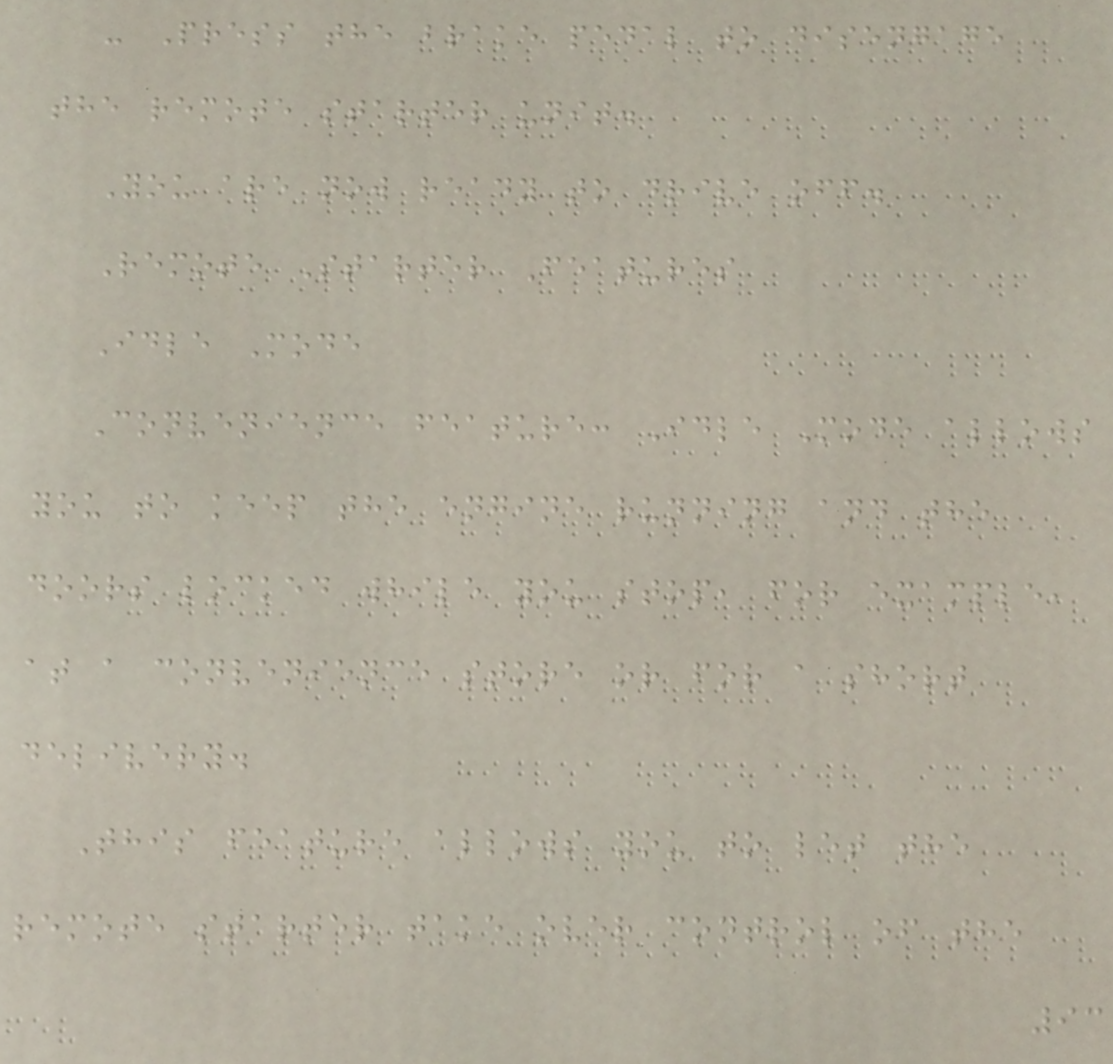- Press the brake pedal to disengage
the remote starter unit.
You are now ready to drive off.
Remote Starter Features
Idle Mode
Convenience feature: Idle Mode allows
you to keep the engine running and the
doors locked while you stop, for example,
at a convenience store or for a short
delivery.
This feature allows you to let the
remote starter take over control of the
93
